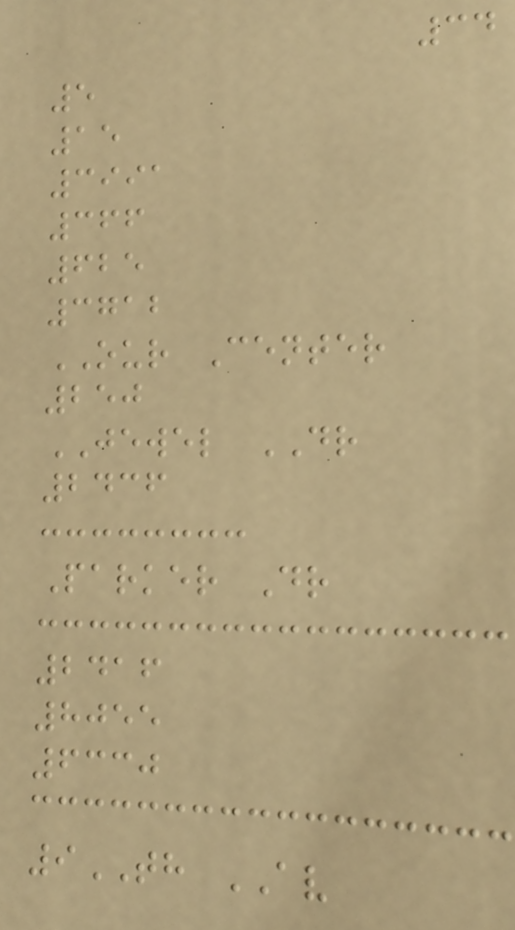34
5
15
3991
366
625
3712
OUR Center
250
JEWEL DR
2436
Parker Dr
2416
8055
6330
9TH AV
